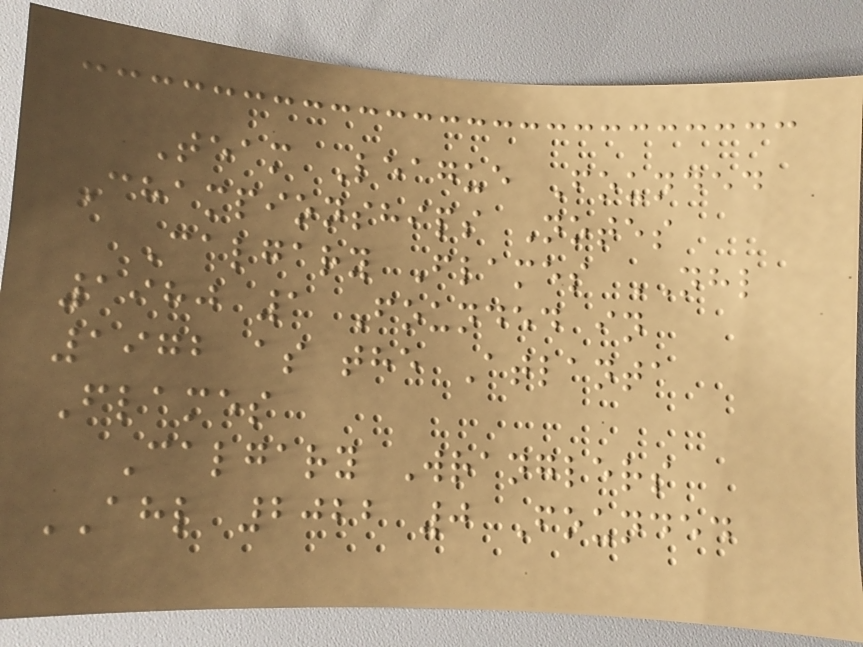Team League Founded
Championships Notes
Calgary Flames NHL
1980 1 Founded in
1972 as the Atlanta
Flames
Calgary Wranglers
AHL 2022 0 Founded
